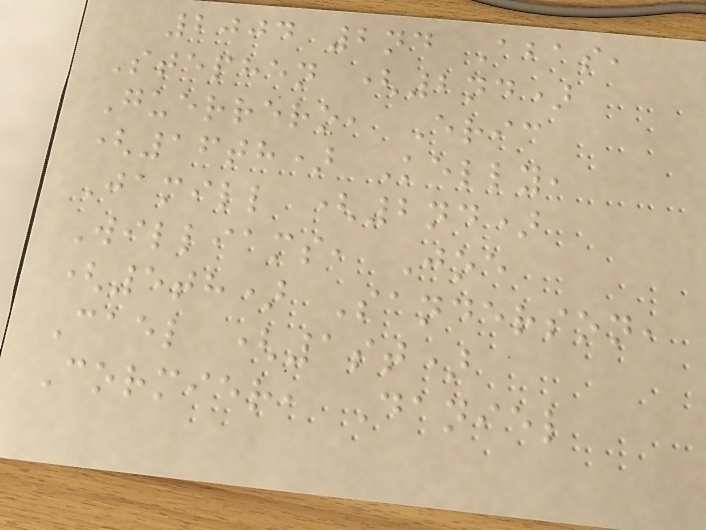2004 2nd Abas,
Stephen (2nd)
Guerrero, Eric
(16th) Kelly,
Jamill (2nd)
Williams, Joe
(5th) Sanderson,
Cael (1st)
Cormier, Daniel
